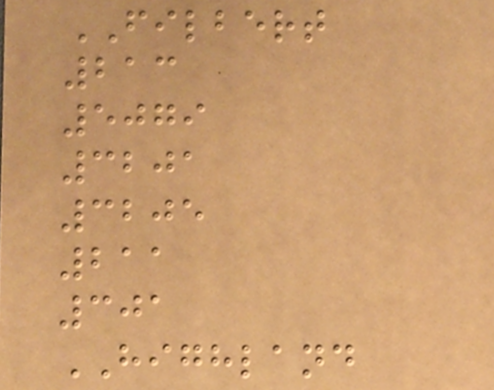FILBERT
213
5079
3201
3205
211
301
HIGHLAND
